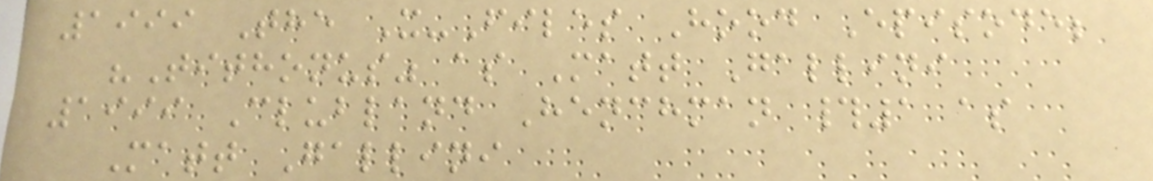1999 The X-Files Hood Episode;
"Tithonus" as Matt Gallini
1999 Clubland Henchman #1 as
Matt Gallini
